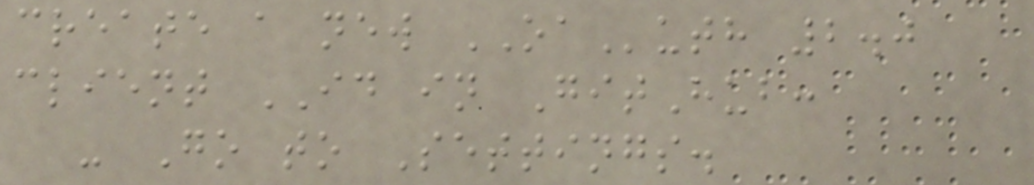create a new OAuth 2.0
client ID in GitHub:
- Go to Settings.
